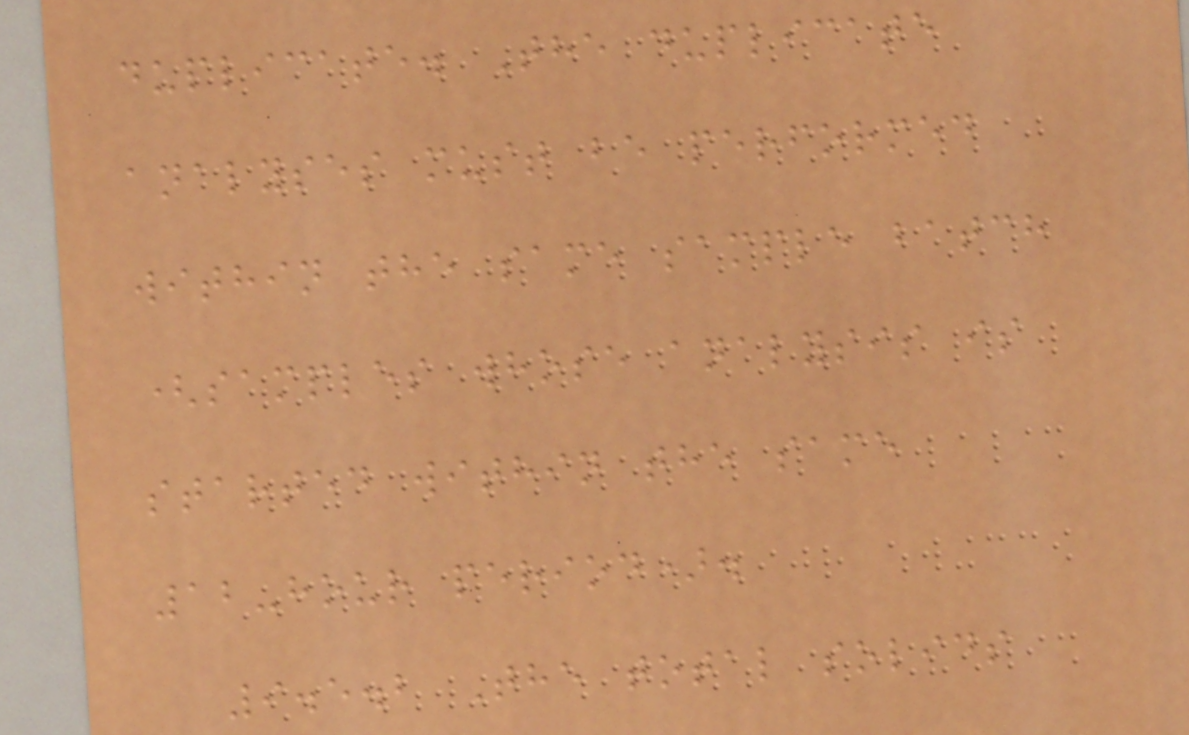duplicate. The duplicate
analyses must be performed
within the same sample batch
(samples whose analysis is
started within the same
12-hour period).
9.5.2 The total solids
